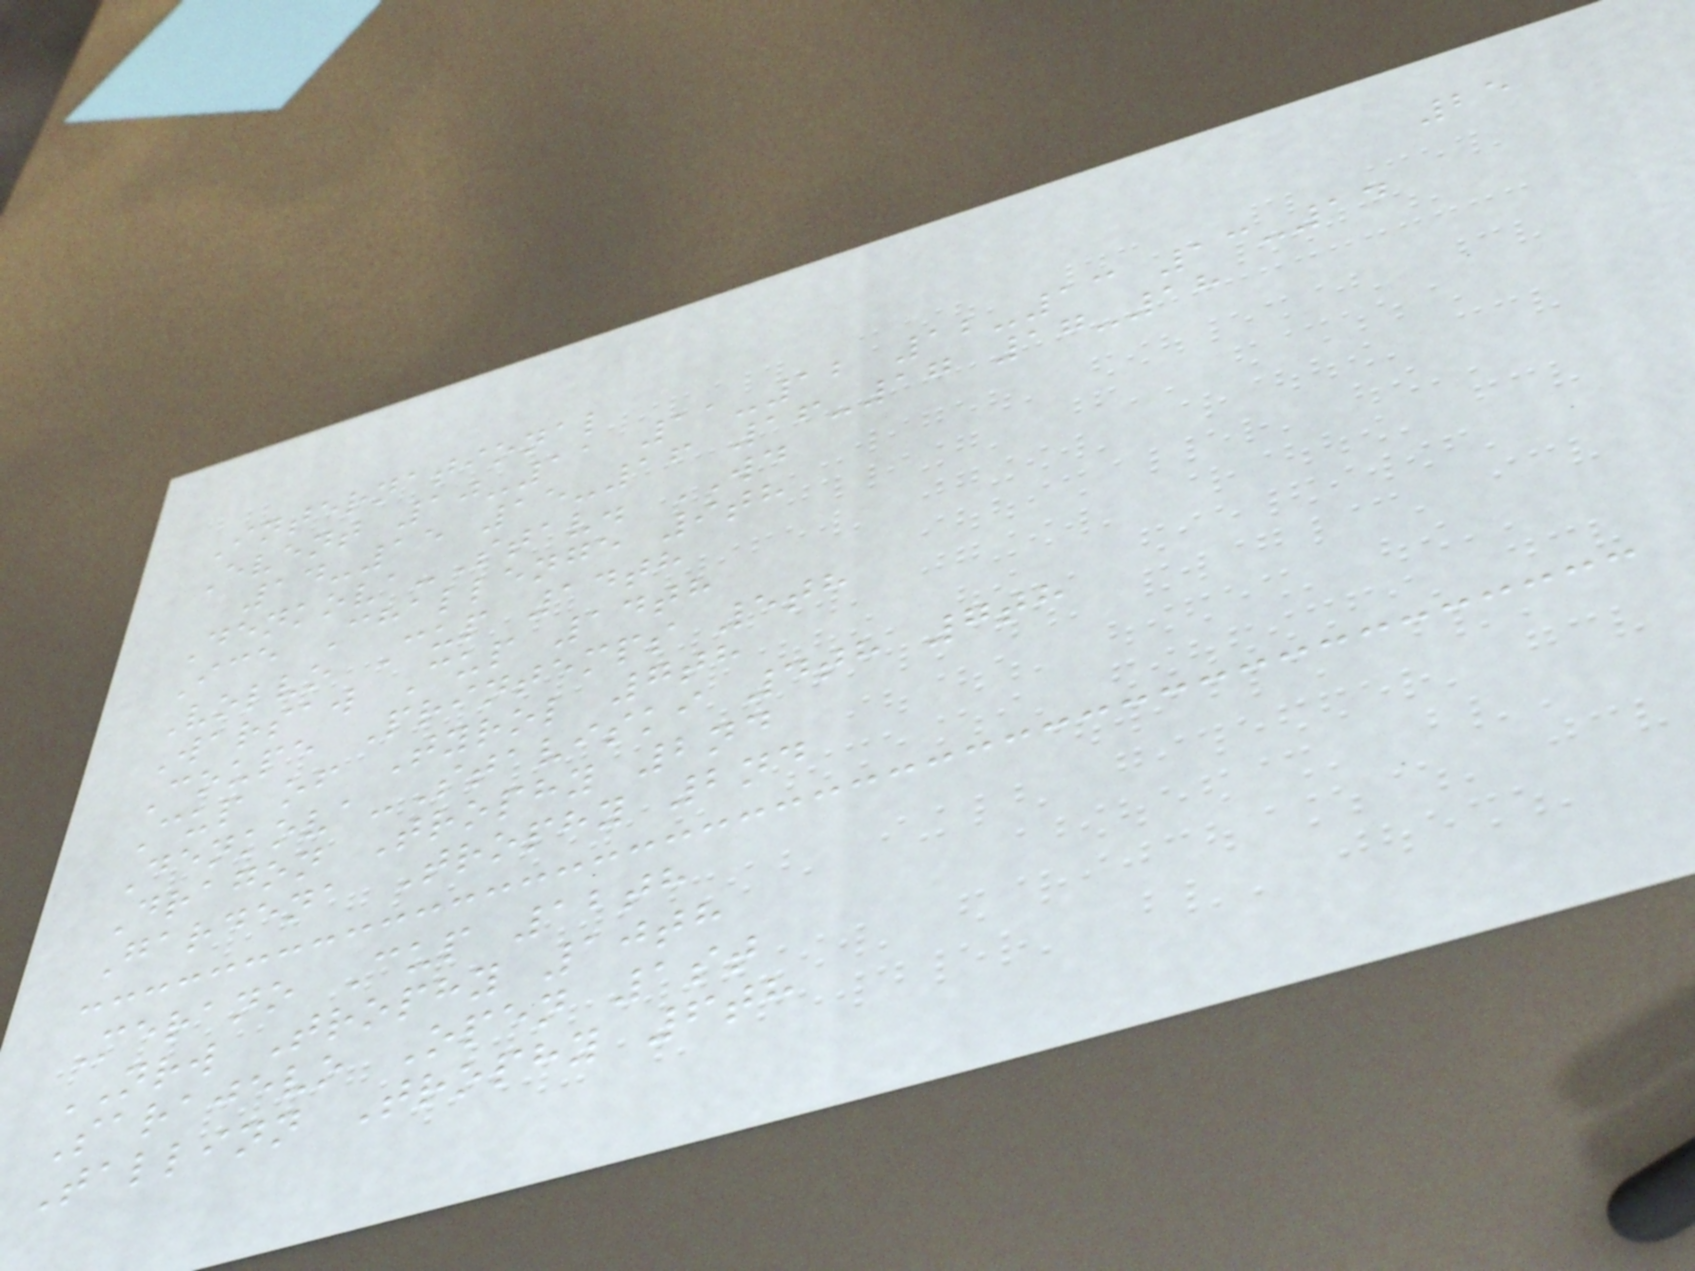25
International
Event 10-11 11-12 12-13 13-14
14-15 15-16 16-17 17-18
Denkova-Stav. WD
Ice Challenge 9th
Volvo Cup 14th
Warsaw Cup 14th
Coupe Printemps 5th
Cup of Tyrol 7th
Denkova-Staviski 4th 7th
Dragon Trophy 2nd
Gardena Trophy 2nd
Merano Cup 12th
NRW Trophy 10th
Sarajevo Open 1st
Tallinn Trophy 6th
